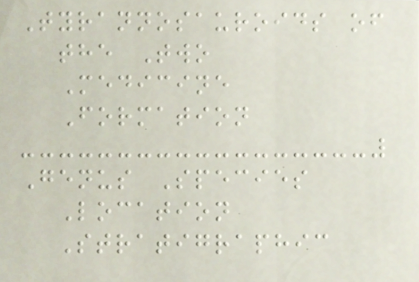Tyrannosauroids of
the Two
Medicine
Formation
Genus Species
Location
Stratigraphic
